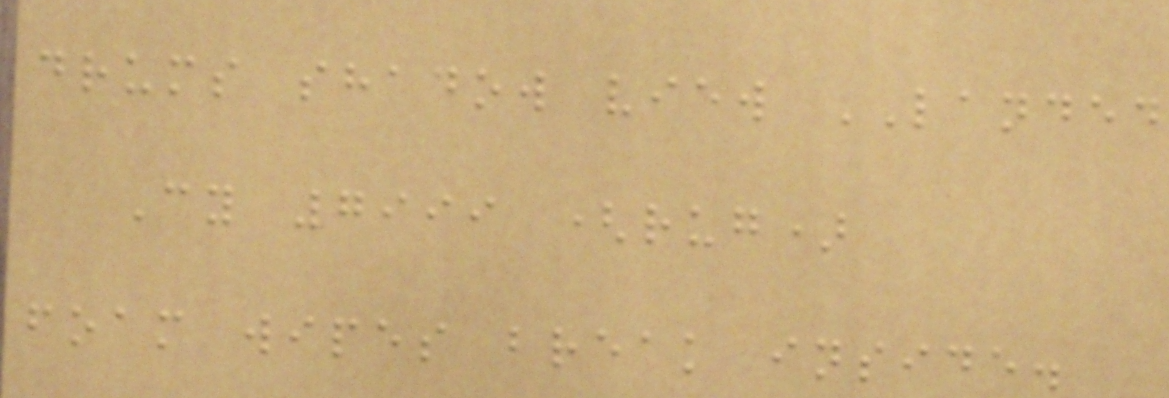drums shadow view LANDED
Cy 7999 (rug)
foam wipes break inside.
